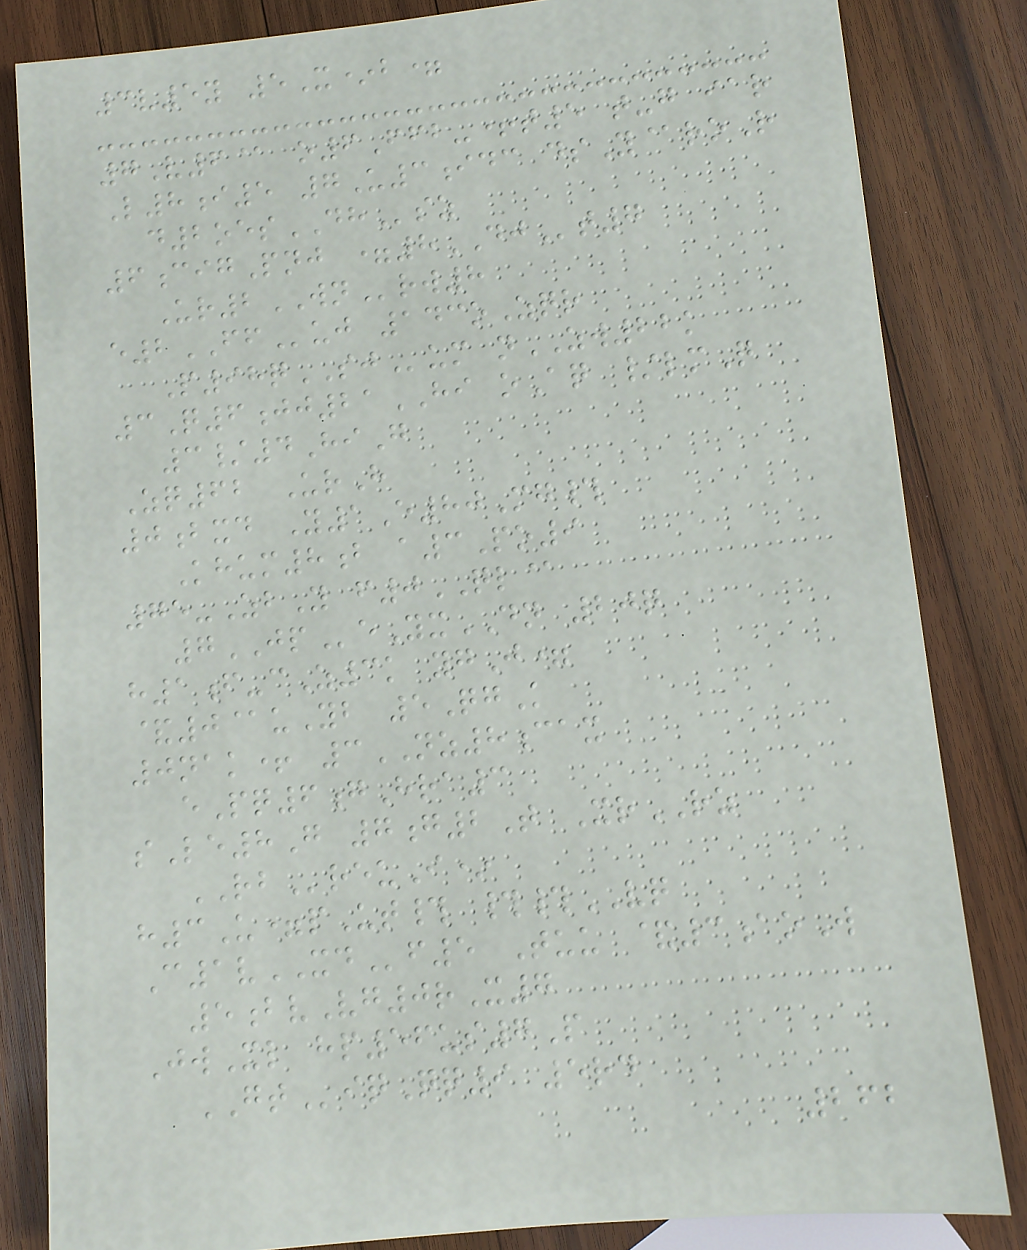3v5y 5X*b=
7V6@ o6Ffb-+t5 t-g iar
L8i5 7U3idc dsY@roR
d2oesDHsz
6cigPnj =8DJt7
Ur2WNrw8
e2FFuj 143oZqr
P98qSJum nZW22k
3Q6jj21HI oAq /lmQ
3/4HiG
Zq62 UrH
0bxd Y1E80Mg#
Khum8b a3Po9
75-ZbY f0QL@
7JPeYxDN 20q
h1f-cZ3k ygJ=
&0@uYb 5QgK
0nak+ 3NZ8cax
ePq6gHra3
sLe8G 7g2T XrRZ
RBreuI*
h3U=pUt# ##VQ
C1vXDf5 Tuu &3aoW
5bvVg0rX7
JwXl hp56us7P
GTiqQq9 5rd
262
